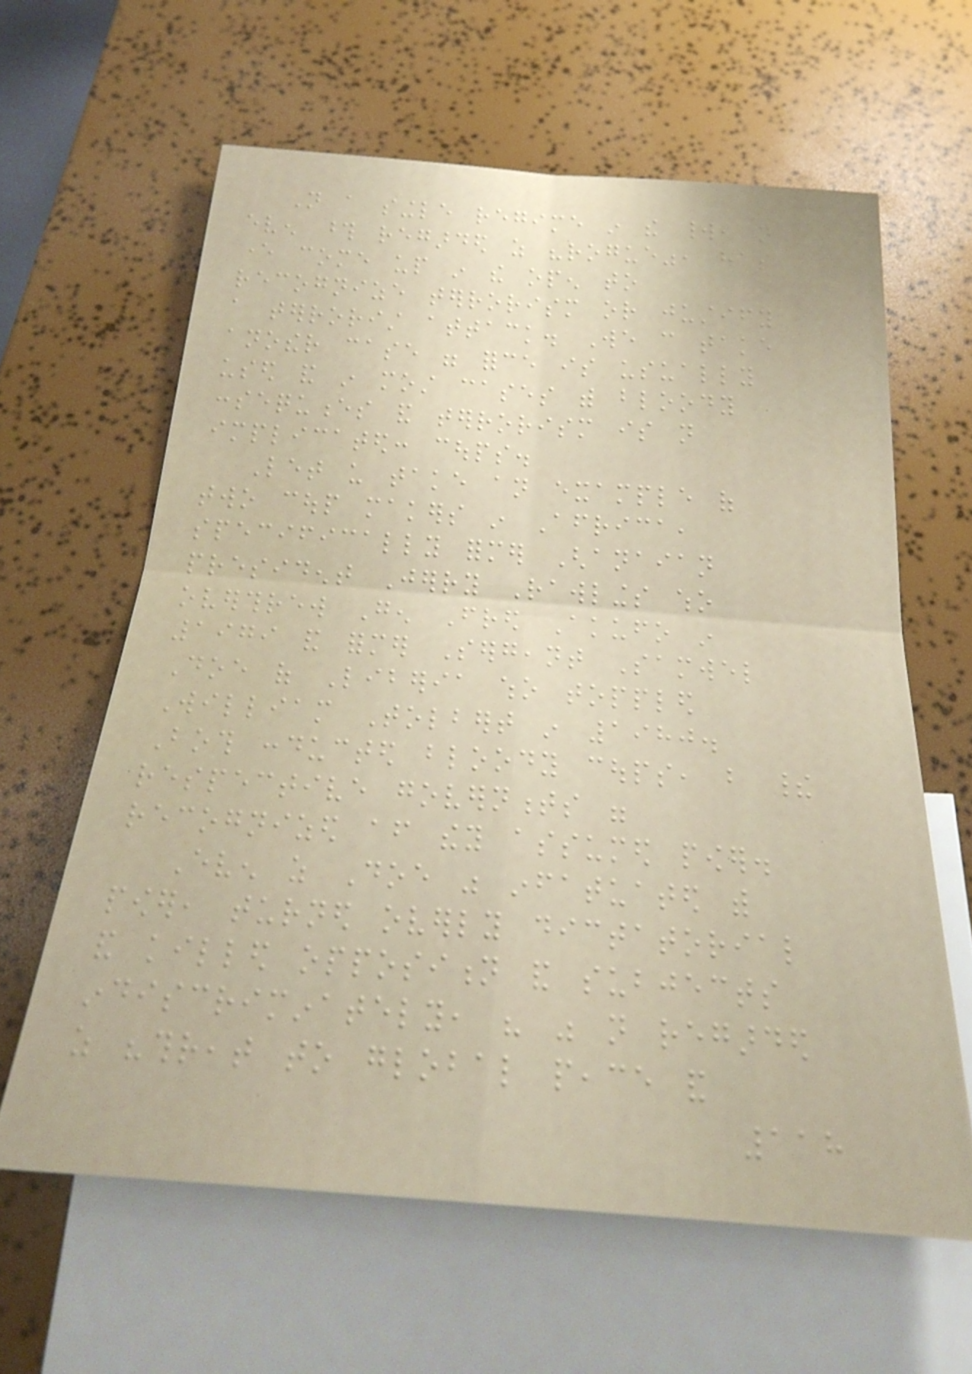Not a single regime in the world, not
even those regarded as "rogue", has
ever come up in the open to
recognize terrorism or justify
a terrorist attack. We can take
another case were force is usually
used and in most cases with bloody
consequences and terrorism is not
implicated: coups.
Let us take an example of
two coup makers in Africa,
specifically former Ghanaian
president Jerry Rawlings who
overthrew Gen Fred Akufo in
1979 and former Sergeant Samwel
Doe of Liberia who toppled
William Tolbert in 1980.
Both conducted bloody coups, but their
respective governments were
recognized after they assumed power.
Even as Doe was infatuated with
power, turned overly dictatorial
and killed opposition and subjects
indiscriminately, his was not regarded
as "threat to global peace and
118
